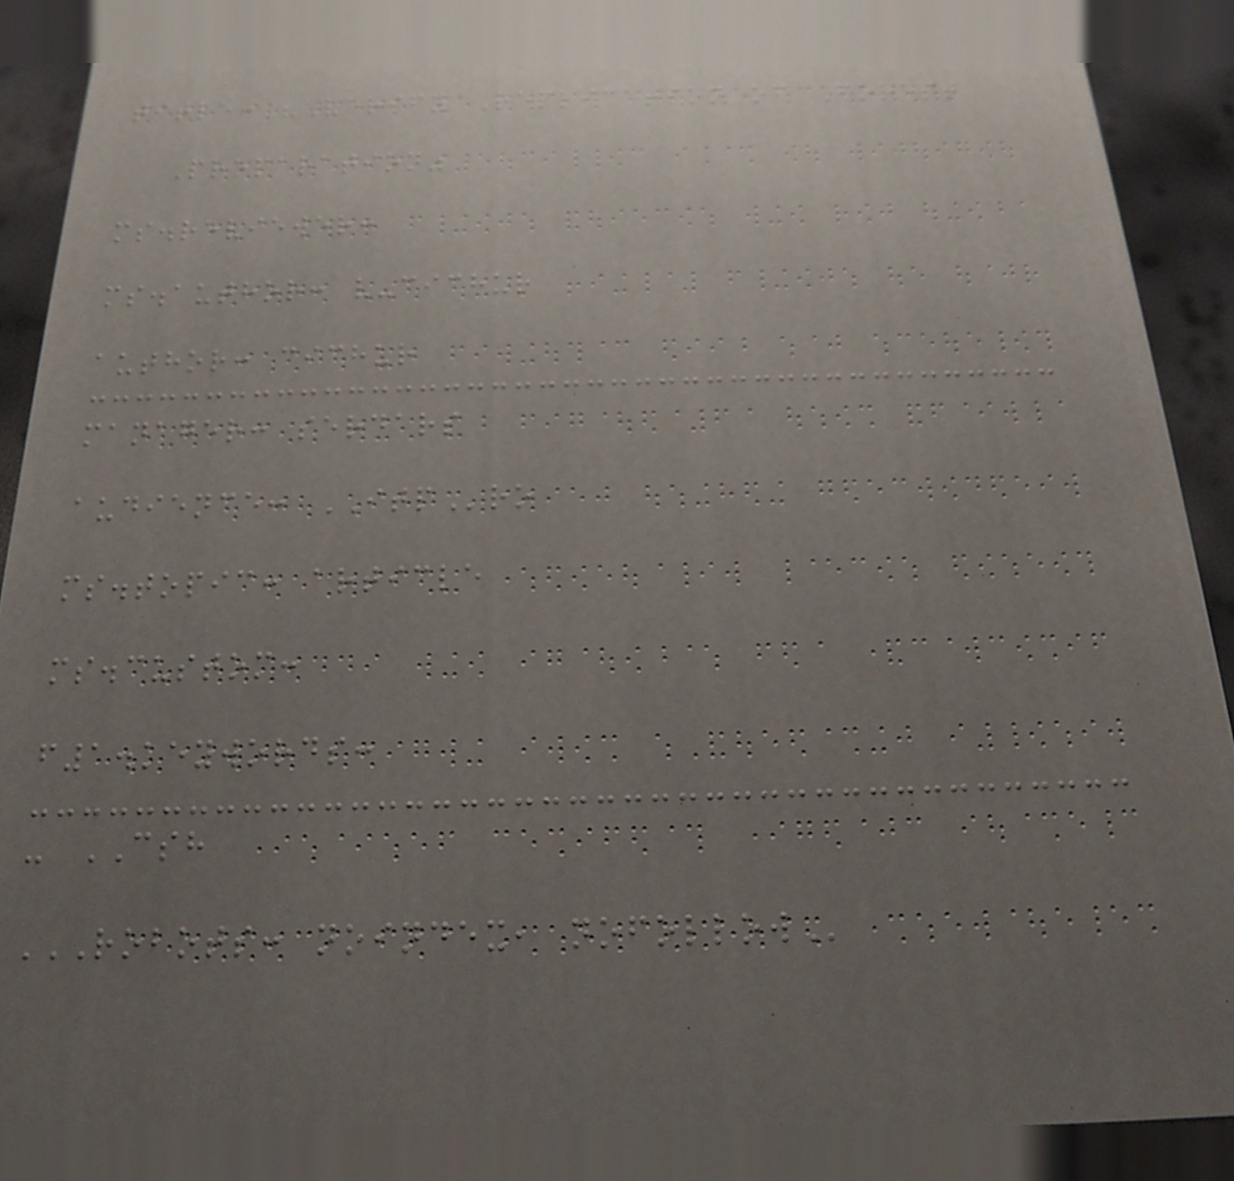title: "Verify Replication of Forest
Preparation"
ms.reviewer:
ms.author: v-cichur
author: cichur
manager: serdars
audience: ITPro
ms.topic: article
ms.custom:
f1.keywords:
- CSH
ROBOTS: NOINDEX, NOFOLLOW
